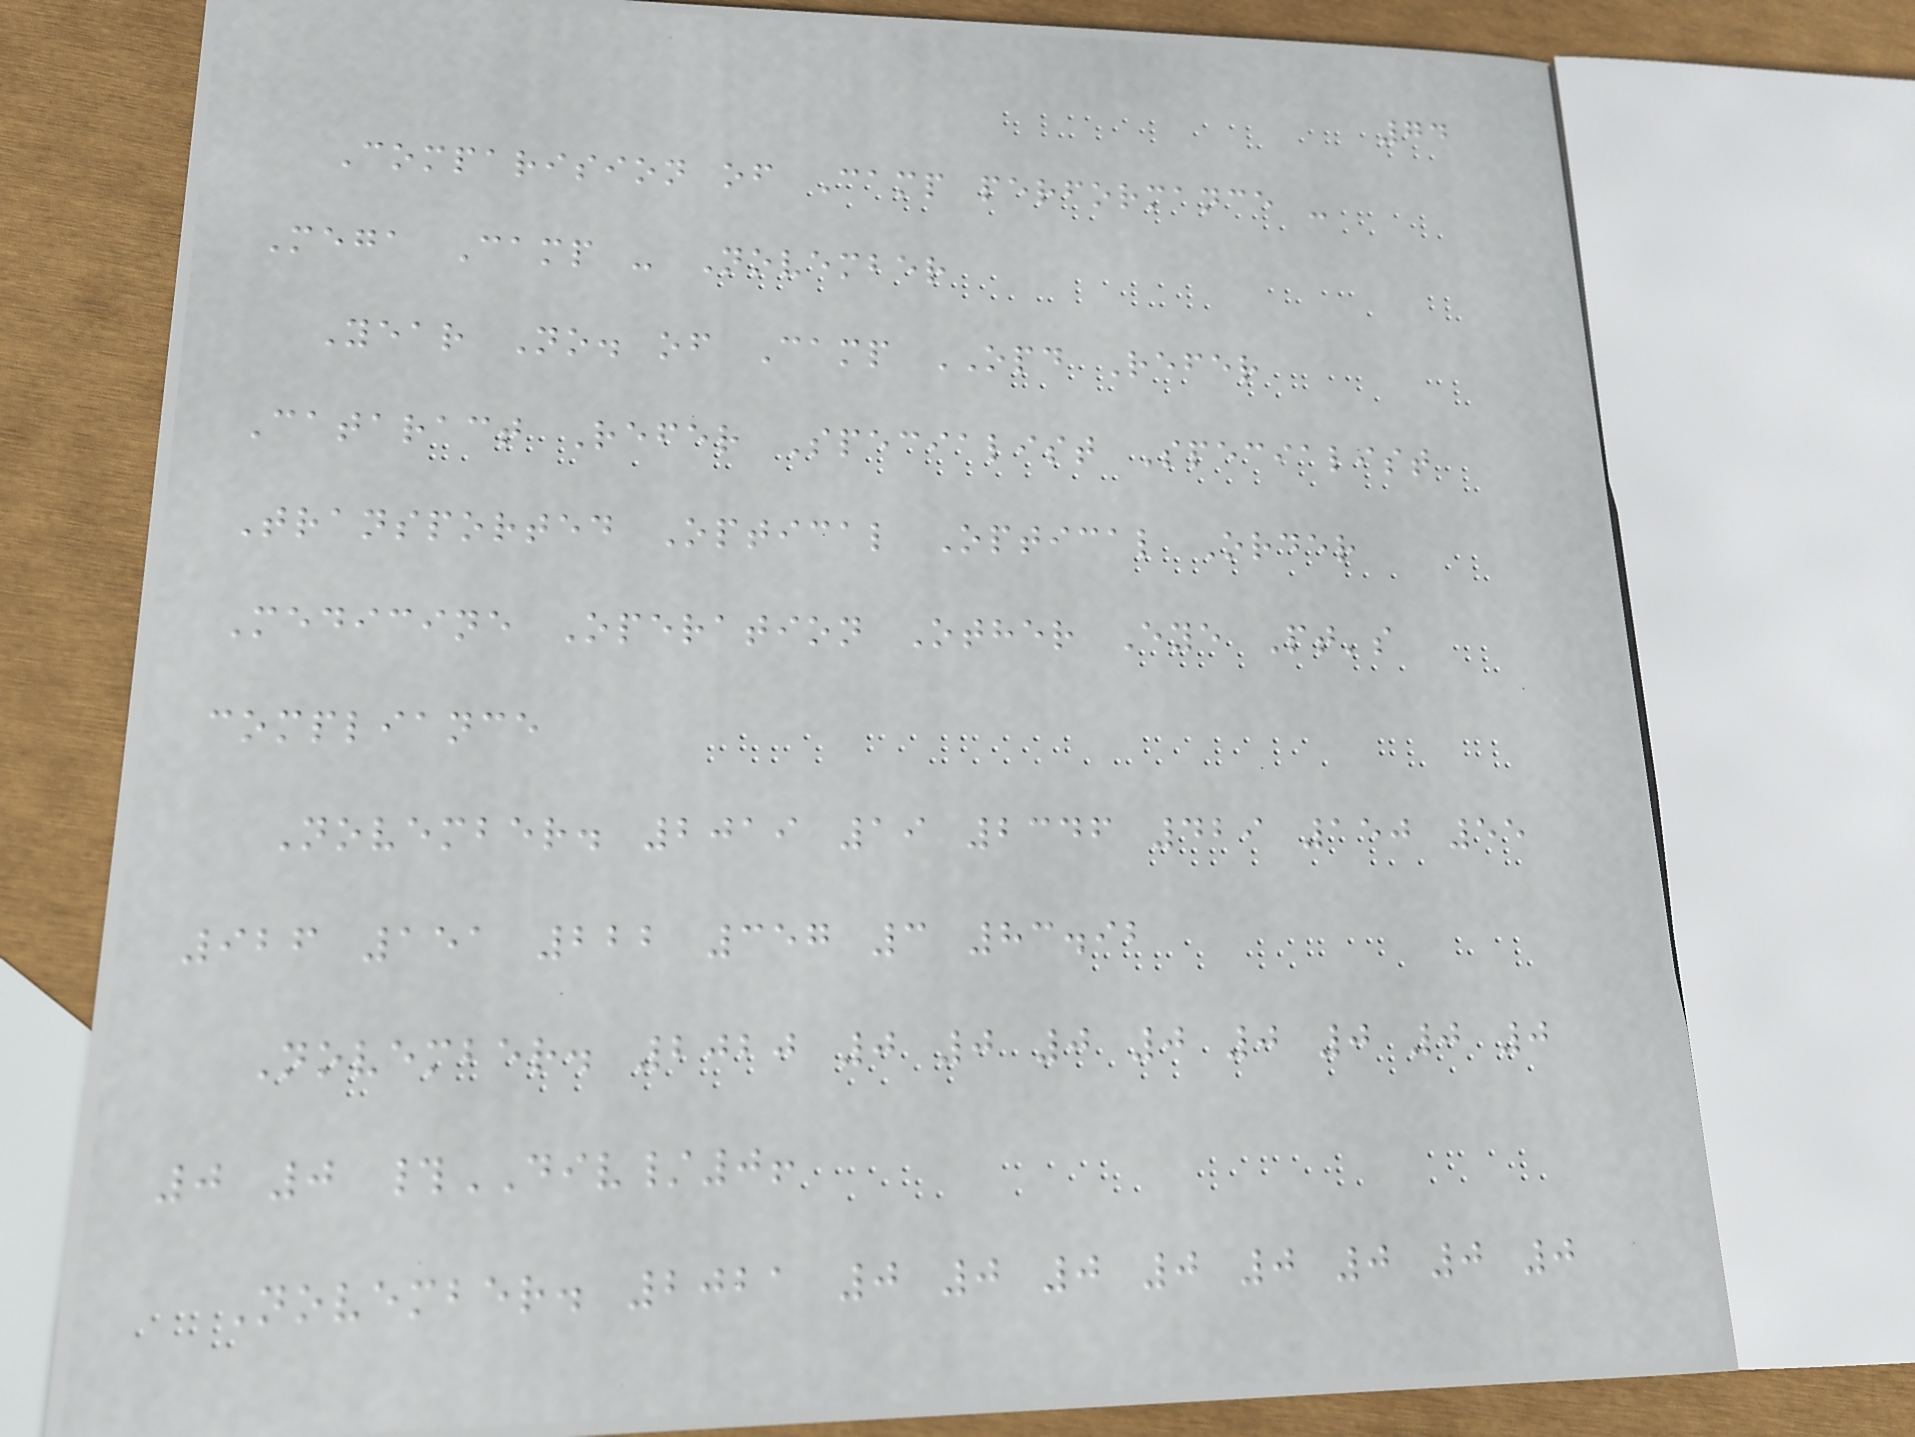74
Comparision of Camp performance -
Mega Camp - November
Year No. of Camp OPD Refer
Cataract Refer Specialist Specialist
Transported Optical Optical Order
Medicine Operation Other Eye Pt's
compliance
November. 2019 19 2346 429 150 55
926 151 222 357 3 83.92
November. 2020 0 0 0 0 0 0 0 0
0 0 #DIV/0!
November. 2021 0 0 0 0 0 0 0 0
